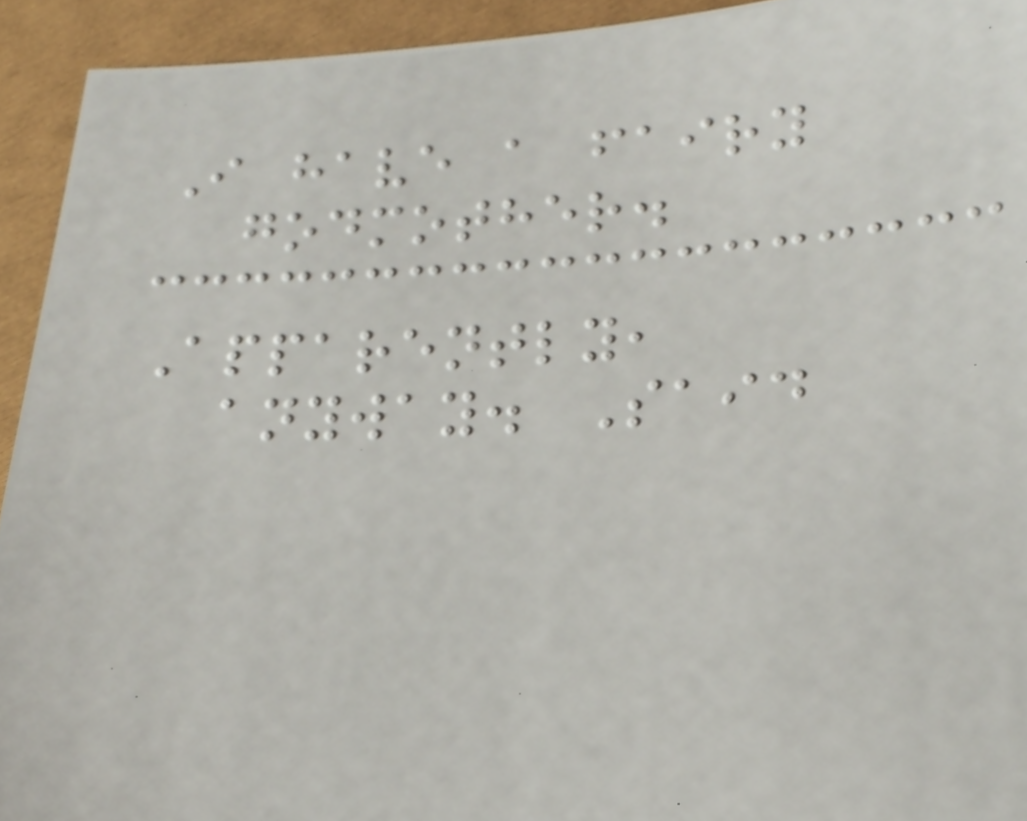I have a fairy
godmother.
Apparently,
anyway. Said
